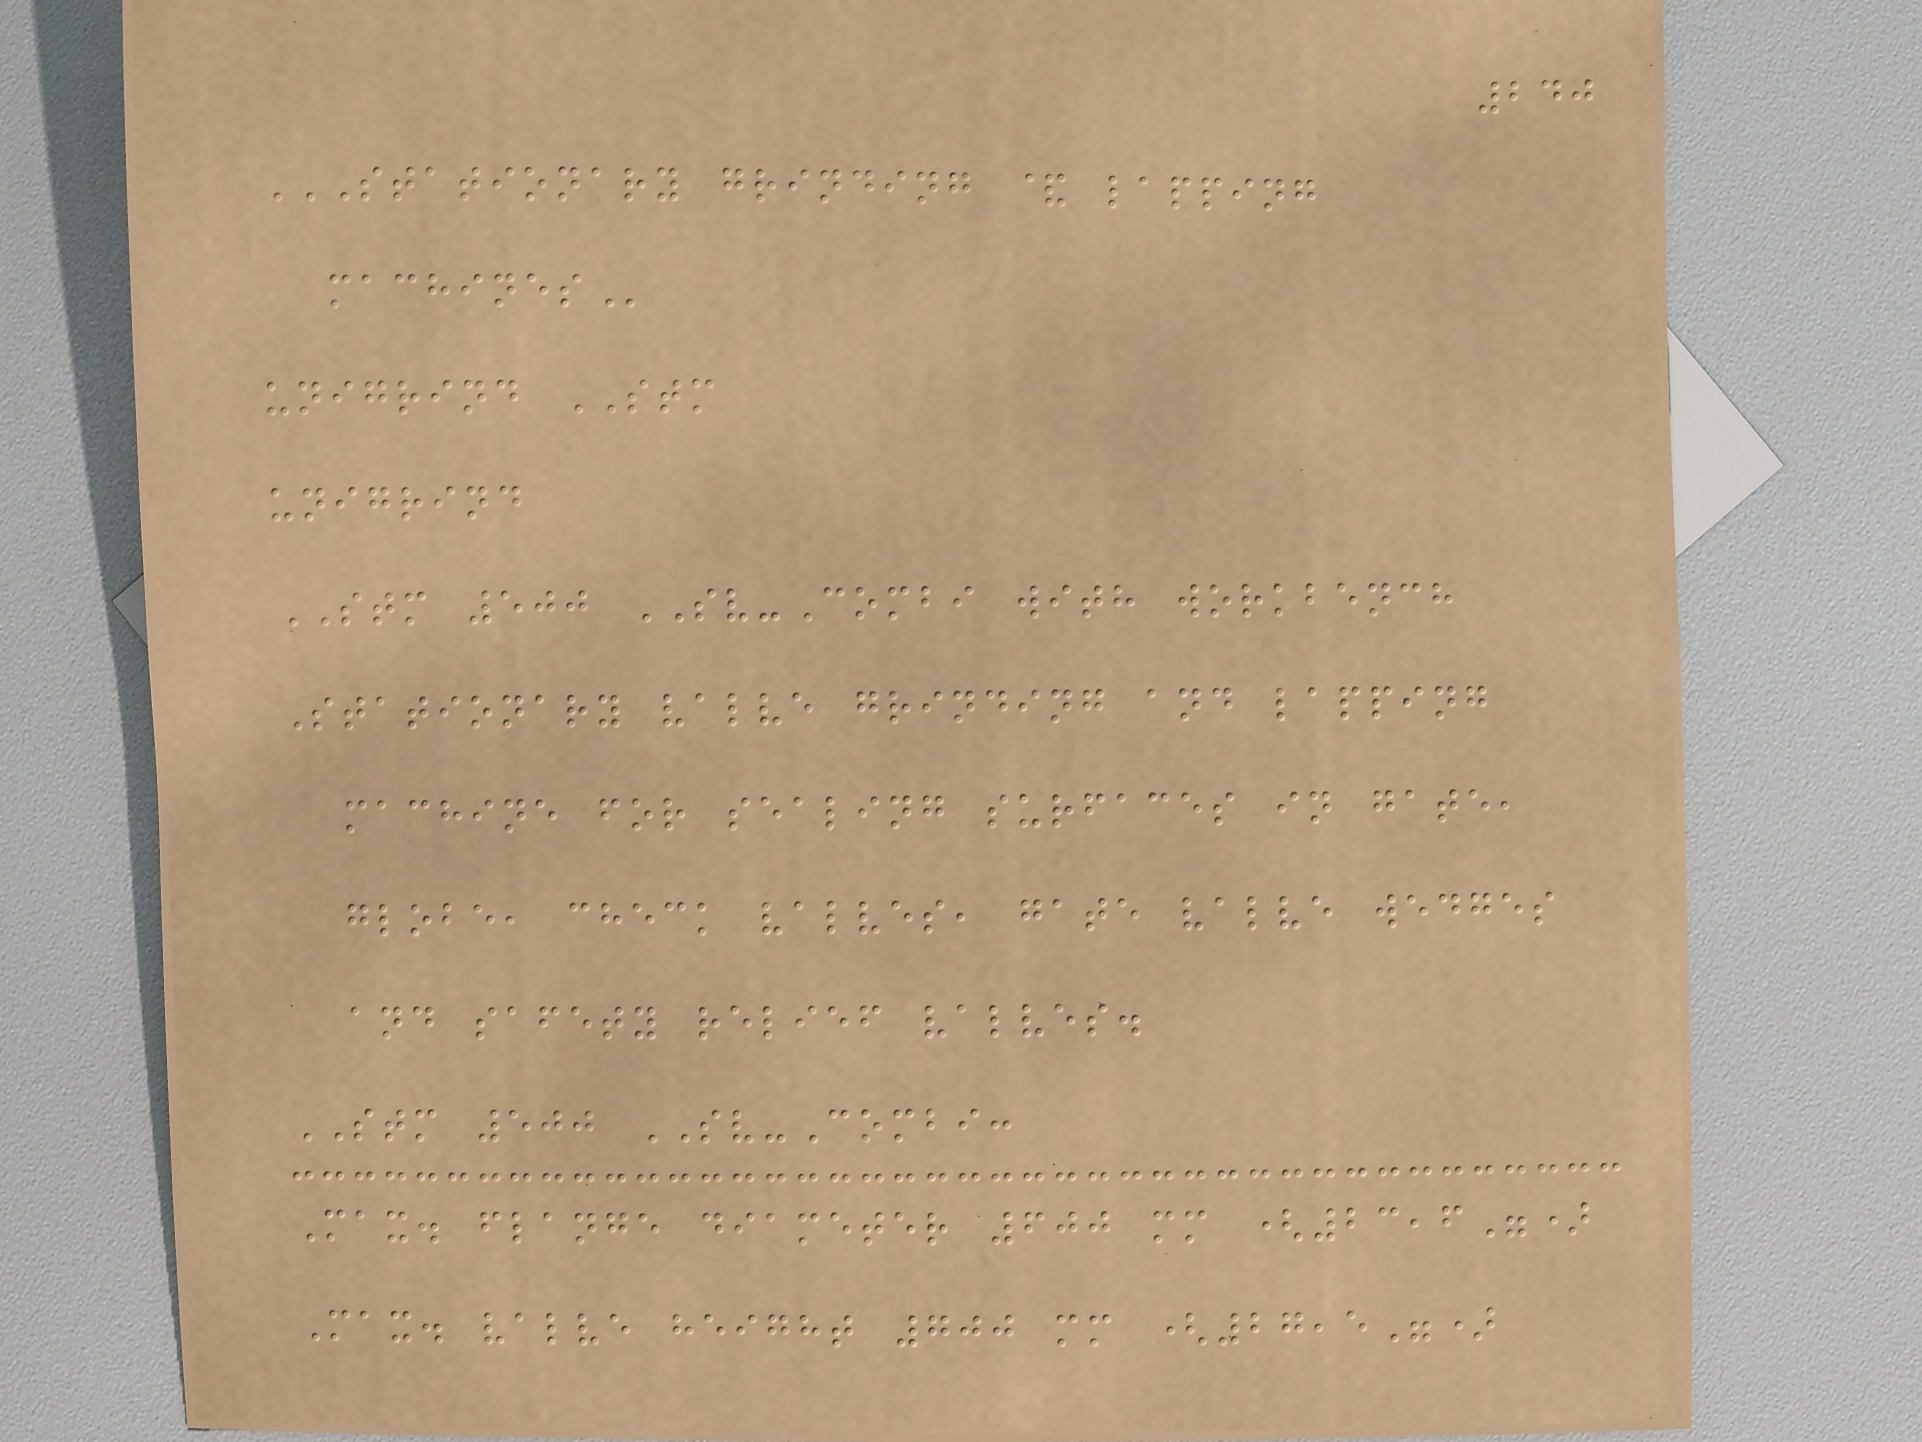240
STATIONARY GRINDING & LAPPING
MACHINES
unigrind STM
unigrind
STM 500 SV-Combi with workbench
Stationary valve grinding and lapping
machine for sealing surfaces in gate,
globe, check valves, gate valve wedges
and safety relief valves.
STM 500 SV-Combi:
Max. flange diameter 600 mm (23,6")
Max. valve height 700 mm (27,5")
